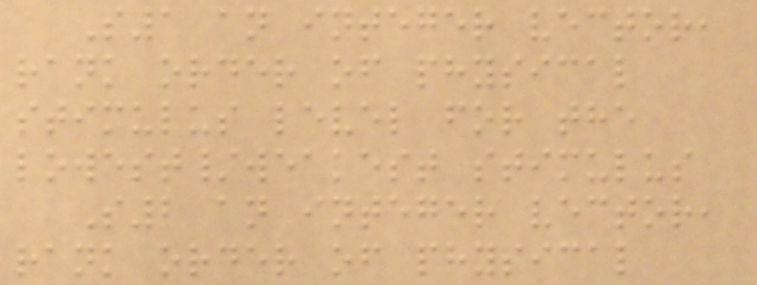S1 an integer vector,
rank order of physical
stimulus level for the
lowest/weakest stimulus
S2 an integer vector,
rank order of physical
